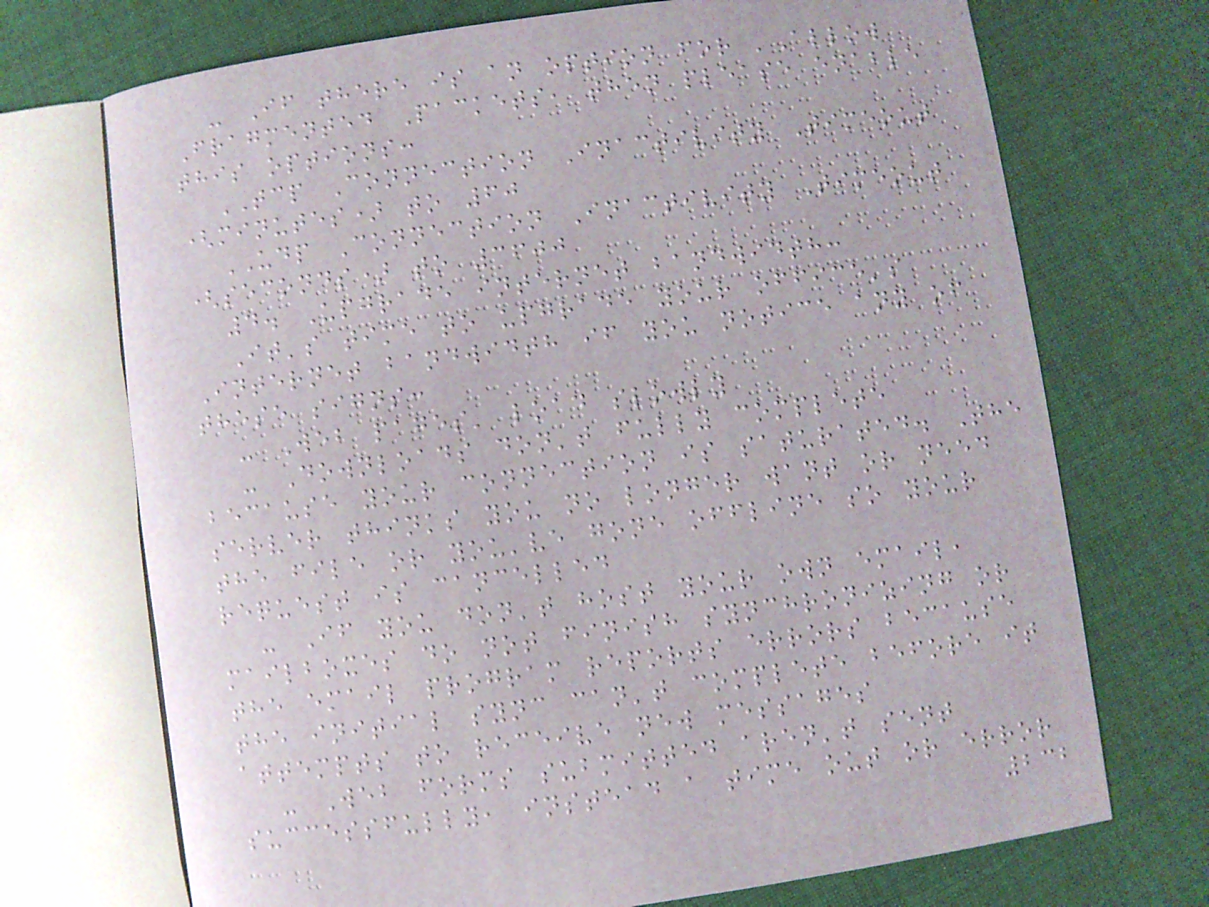- If there is an option for 'Allow
Fragmented Packets, then please enable
this options:
TCP Connection Inactivity Timeout
(minutes) to 60
UDP Connection Inactivity Timeout
(seconds) to 3600
4. Upgrade internet bandwidth:
It's time to upgrade your office's
Internet bandwidth if you notice any of
these signs:
- Web pages' load slowly
- Downloads don't fully complete
because your connection is saturated. The
server thinks you no longer want or need
the file or you've gone offline so your
request is cancelled
- If you don't host your own email,
mailboxes do not finish synchronizing or
the email program reports errors because
the initial sync can't complete before it
attempts to receive new messages
- Web forms submitted aren't sent
successfully, instead a time out or error
232
